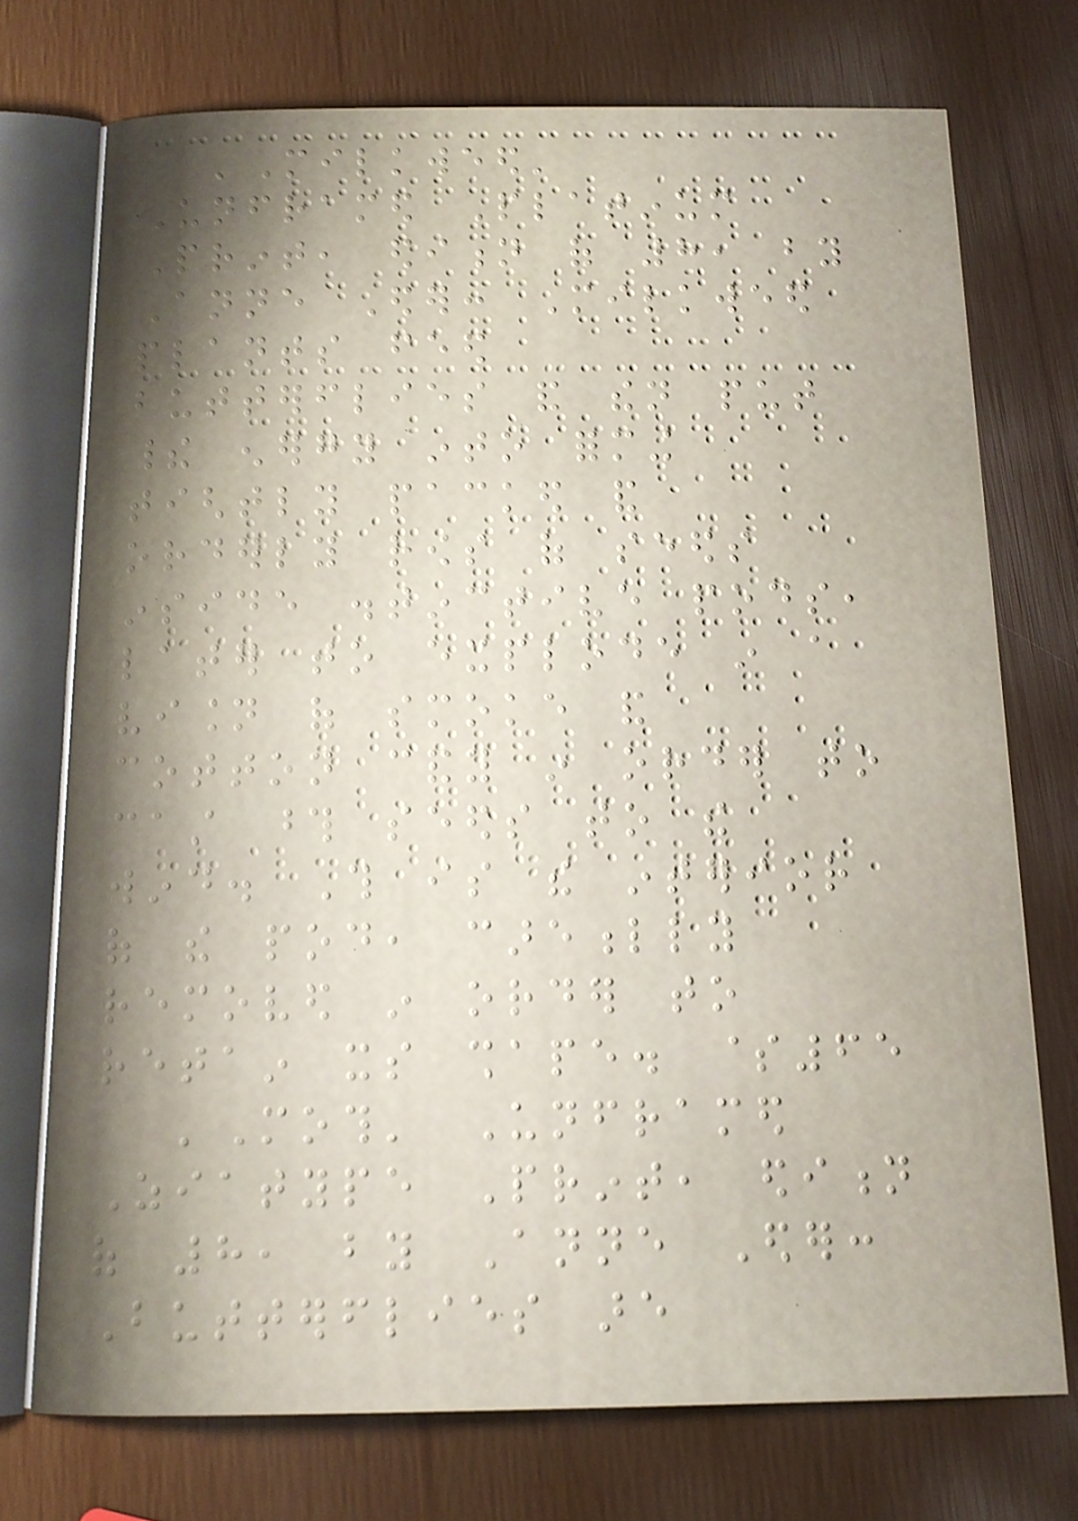'Milkweed'
Unframed Platinum
Print, edition of 8, by
Anne Eder: Milkweed
plants feed
butterflies and then put
their energy into forming
tightly packed and
orderly rows of seeds
inside distinctive pods,
later to explode in a
vision of smoke and
cotton candy in order to
cast those seeds to the
wind. This is the interior
of the pod, carefully
removed in order to
retain its shape. $65
'Moth' Unframed
Ziatype Print, edition
of 8, by Anne Eder:
Butterflies are
